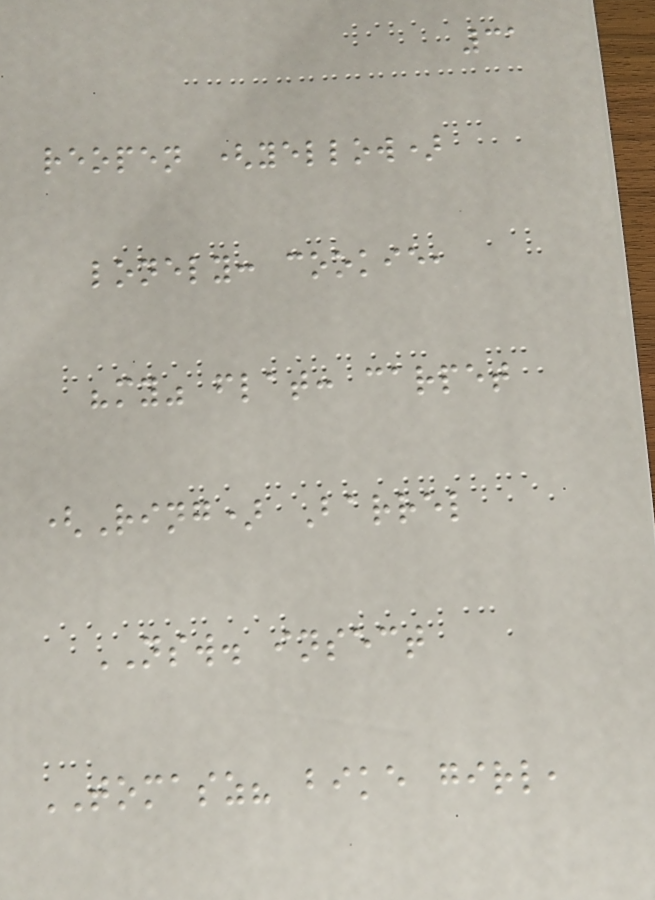31
reopen (yellow)
lonely: cookie,
"my" flat: carpet
(Ring) Barrel
NSW. insect
TOMASZ? bike girl,
